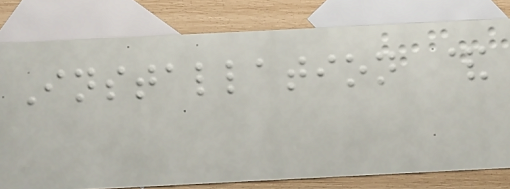Installation &
